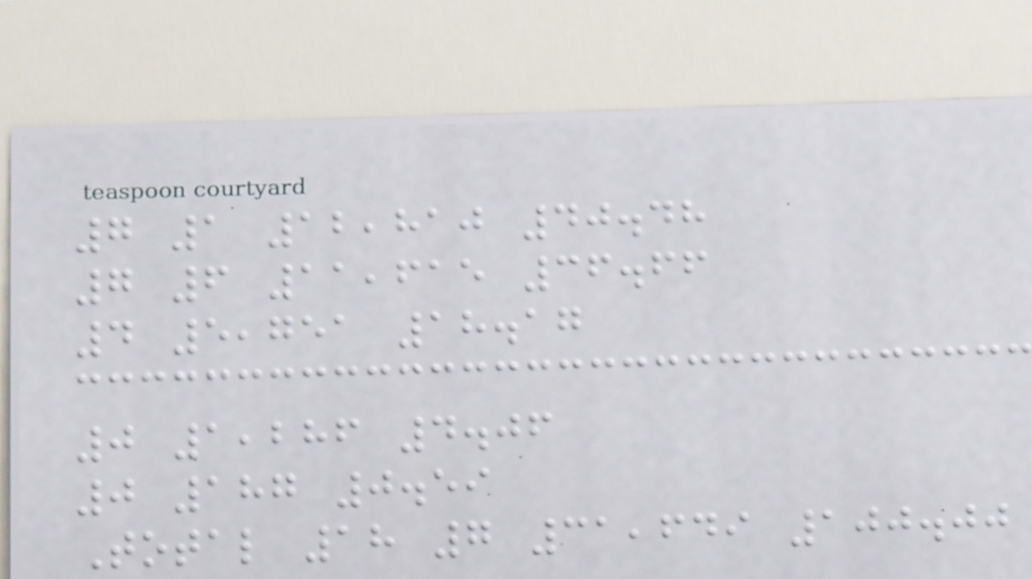7 1 12,810 40.48
7 6 11,615 36.66
4 5,751 18.17
0 1,286 4.06
0 187 0.59
Total 18 7 31,649 100.00
